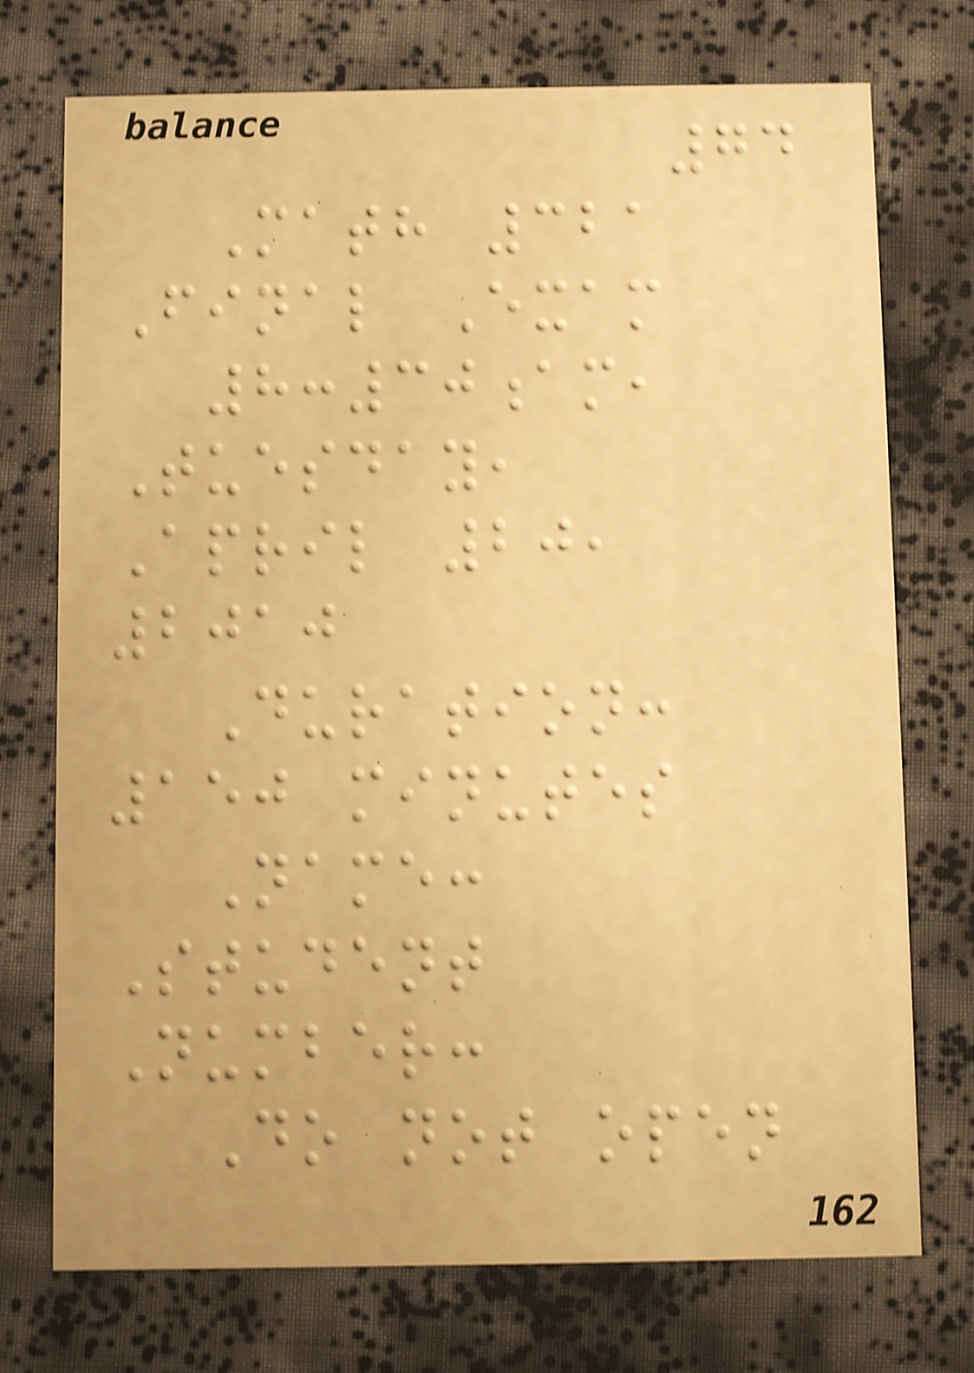74
Math 321
Final Exam
8:30am,
Tuesday,
April 20,
2010
Duration:
150 minutes
Name:
Student
Number:
Do not open
